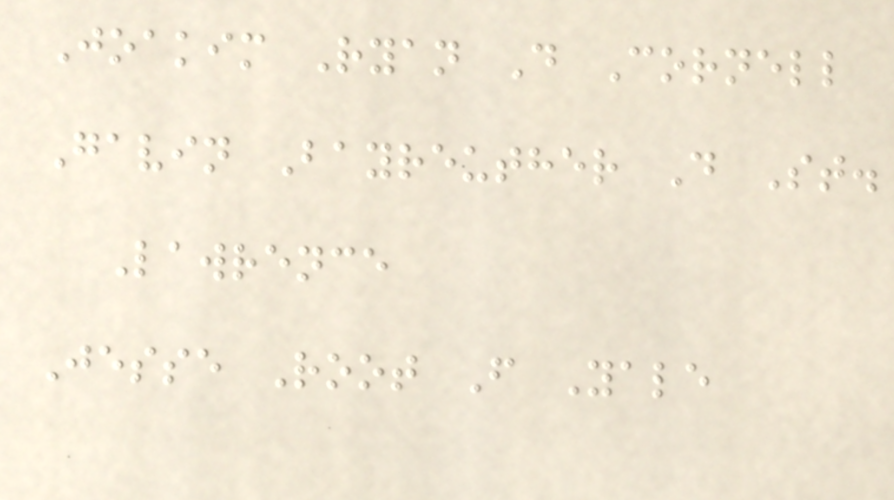Joakim Ryan D Cornell
Gavin Bayreuther D St.
Lawrence
Jesse Root F Yale
